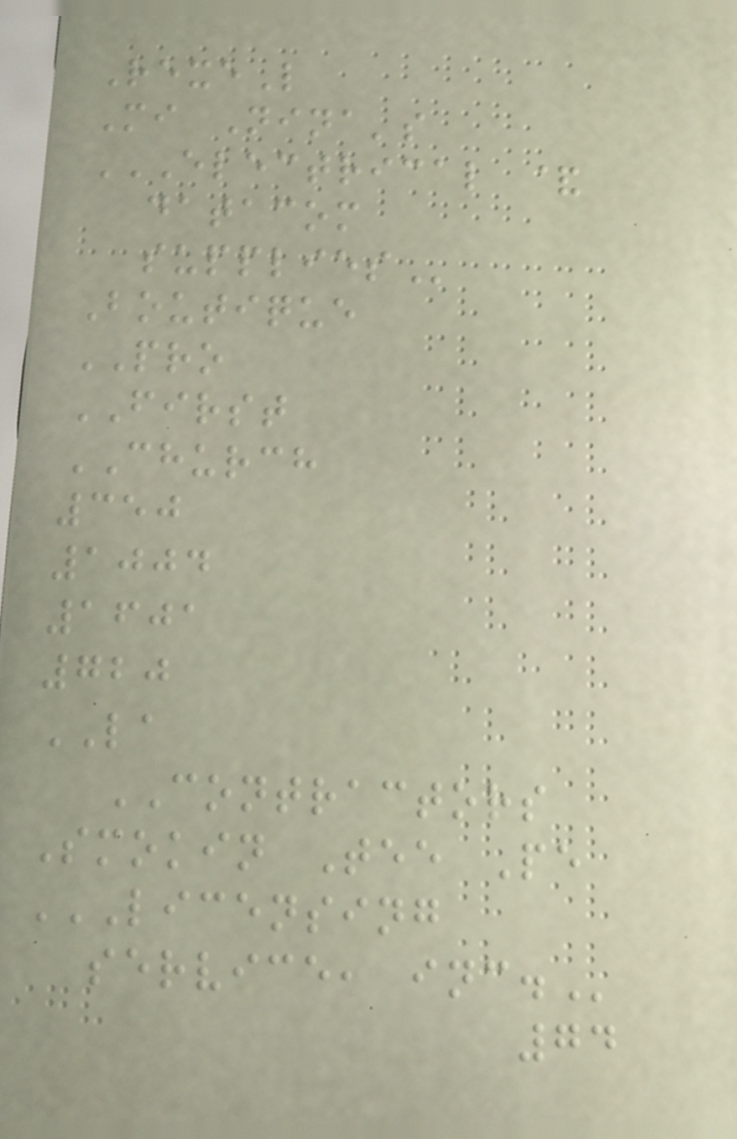RexeL
Mi Nina's
ELECTRICAL &
DATACOM
SUPPLIES
Boutique
PRO
FIRST
CHURCH
350
1004
1601
720
LA
CONTRACTORS
Smokin Tee Pe
LICENSING
SERVICE, INC.
74
